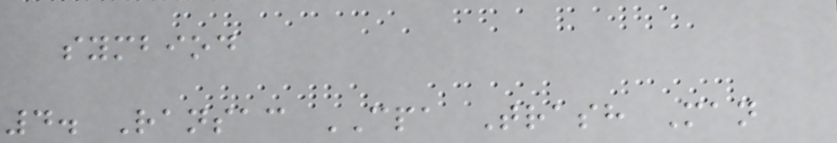symbiod
4. Ransac CPA Trash Man
